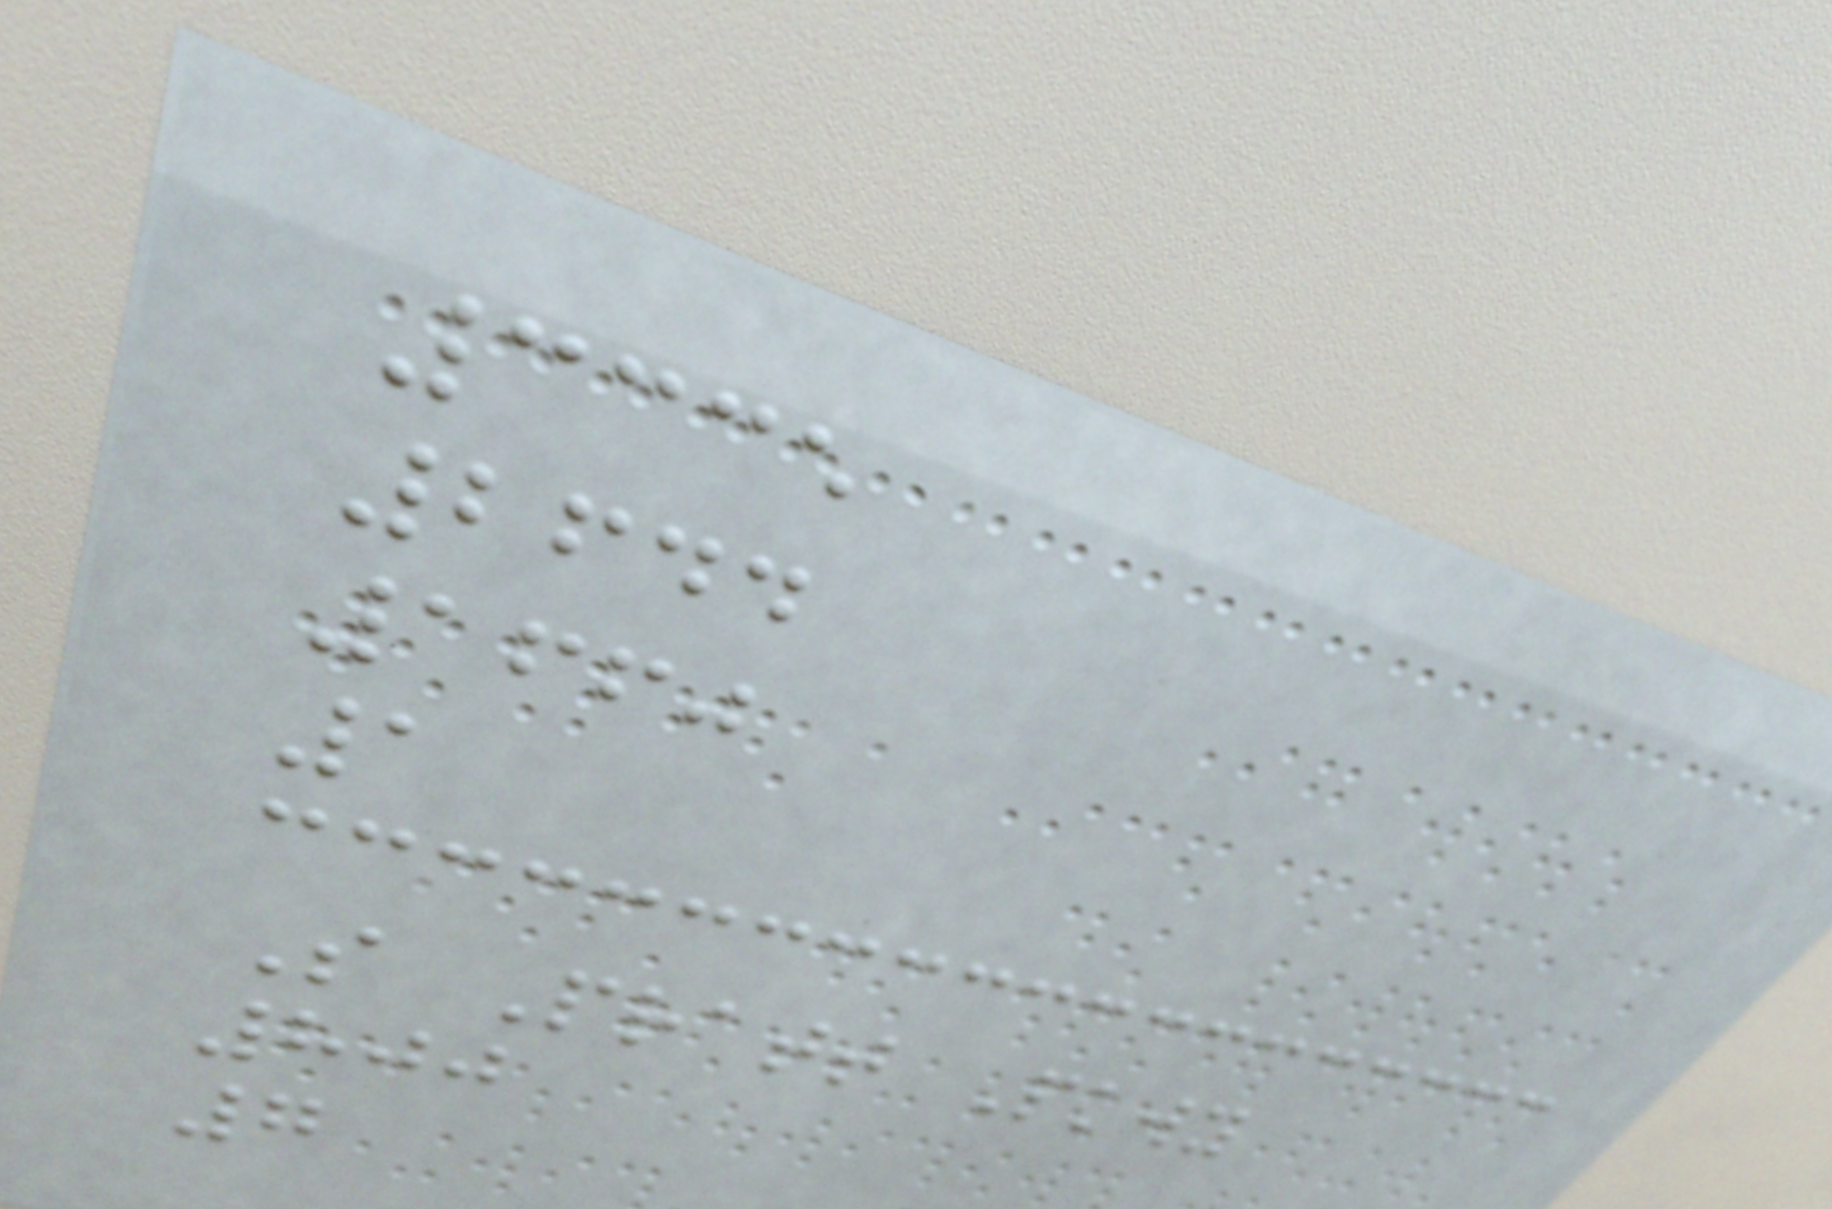3335
2644
1660
1
S Pratt Pkwy
800
7
